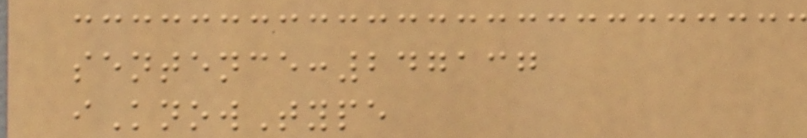sentence:247137
iKnowType
